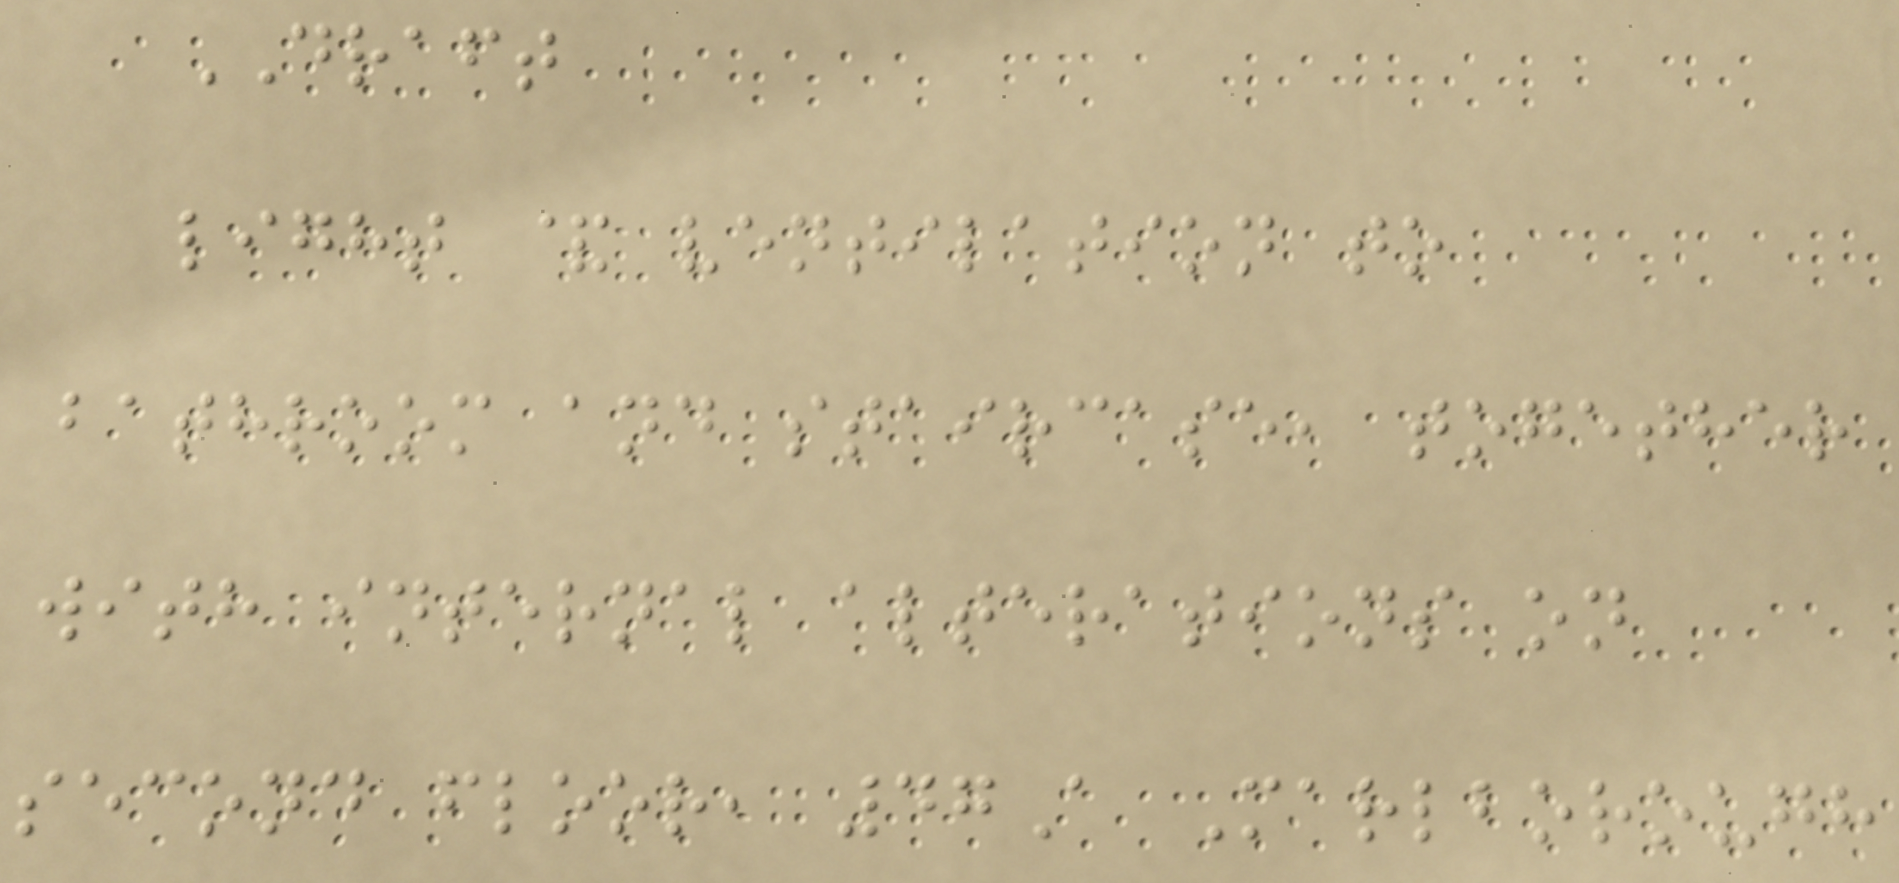DRAFT
light & ventilation to
bathroom and staircase, together
with internal alterations on
second floor, 47A Marlborough
